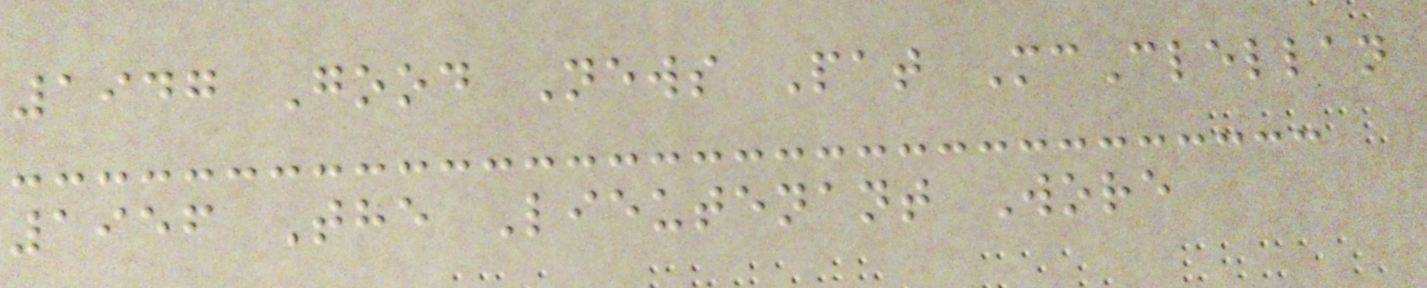1947 Good News Pat McClellan
1956 The Lieutenant Wore
